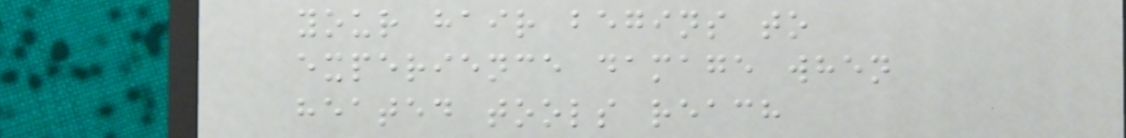your hair begins to
experience damage when
heated tools reach
